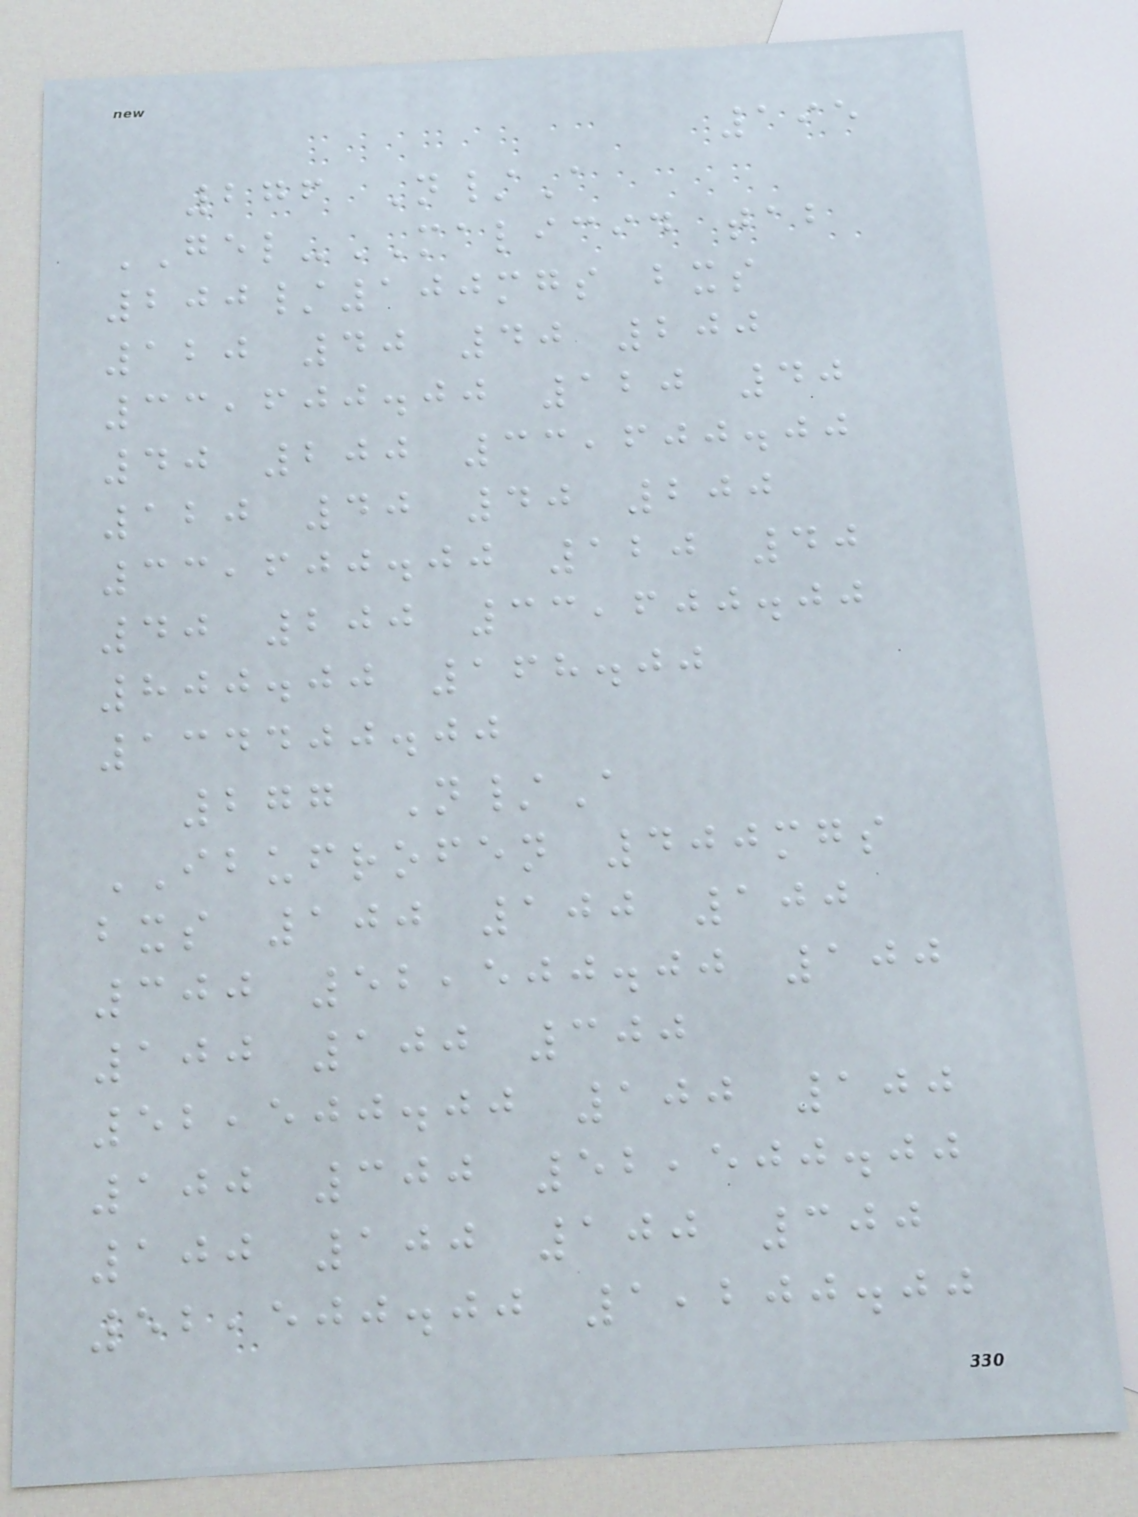195
276 N/A
GEL-MALICID tab
200/100mgs bxs
120 40 40 200
33,600.00 120 40
40 200 33,600.00
120 40 40 200
33,600.00 120 40
40 200 33,600.00
800.00 168.00
134400.00
277 N/A
IBUFROFEN 400mgs
bxs 100 100 100
300 52,500.00 100
100 100 300
52,500.00 100 100
100 300 52,500.00
100 100 100 300
52,500.00 1,200.00
